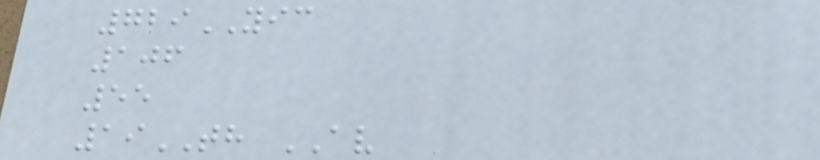729YIC
106
55
19TH AV
